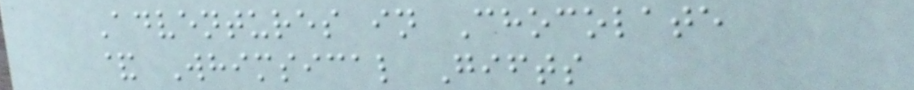Adventures in Chocolate
& Whimsical Gifts
